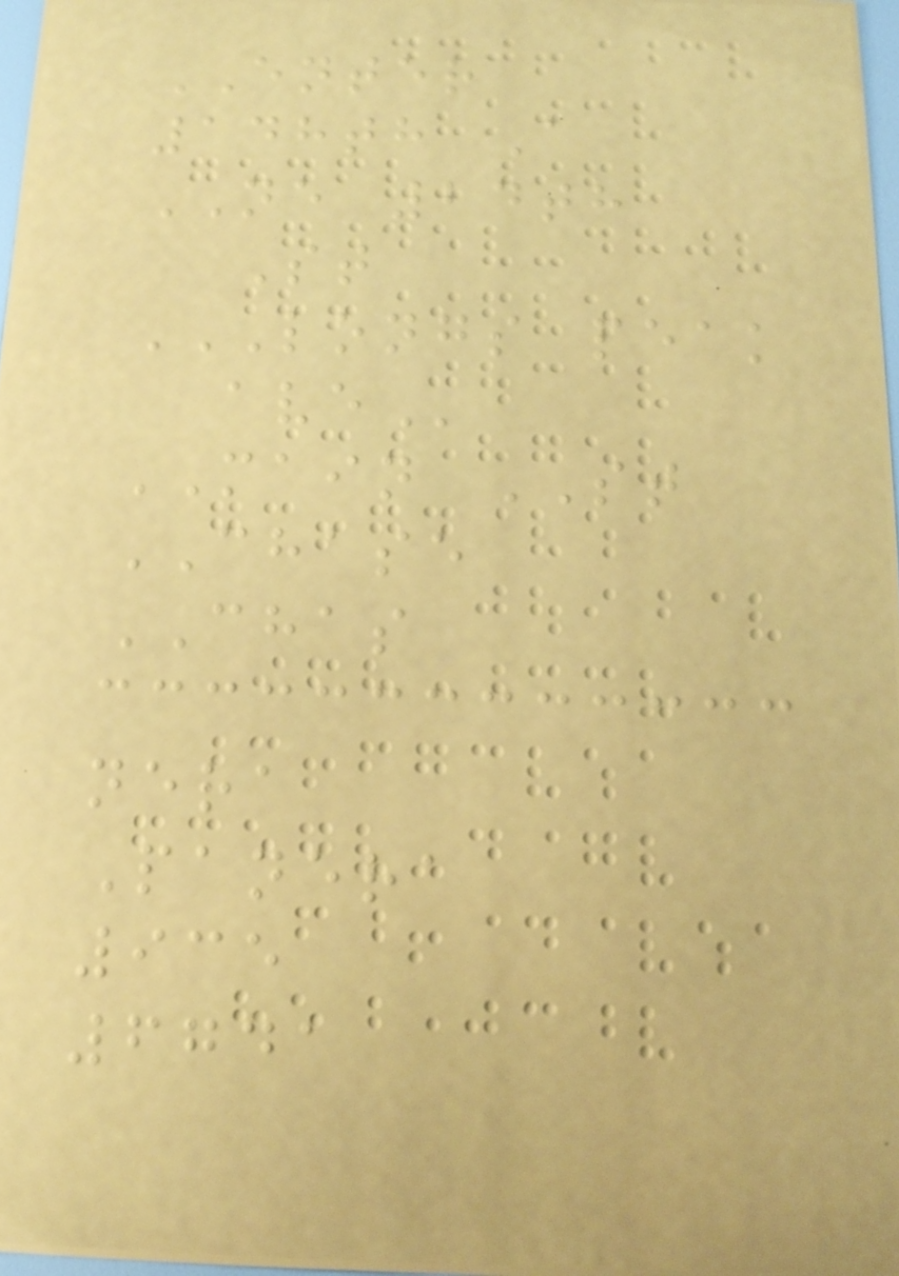ENTER
148th A
NE 24th
St
LONGS PEAK
AVE
MAIN ST
CHASE
CHAS
nera
Panera
935
6741
